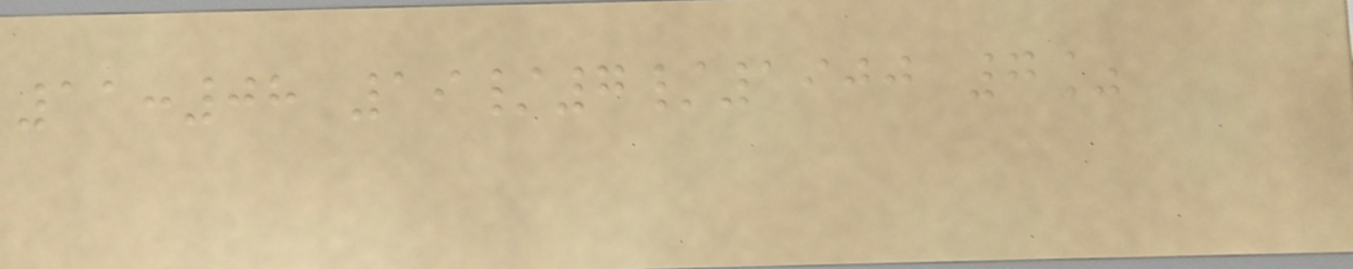11:08 19/7/1900 7%
